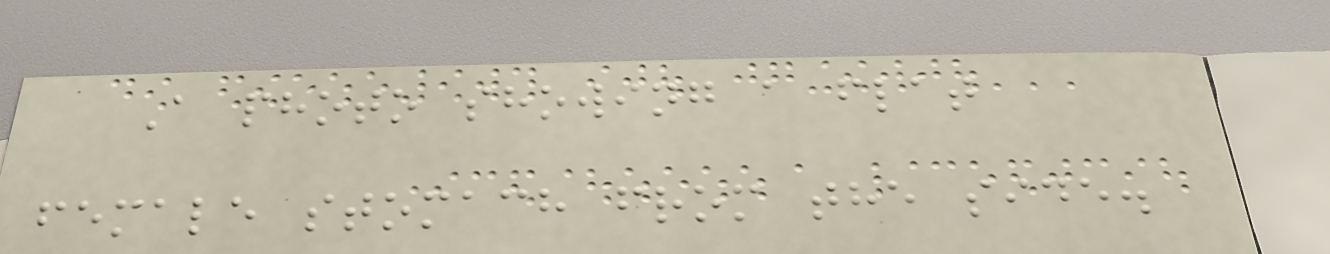A photo showing a flat
female stomach from the side.
